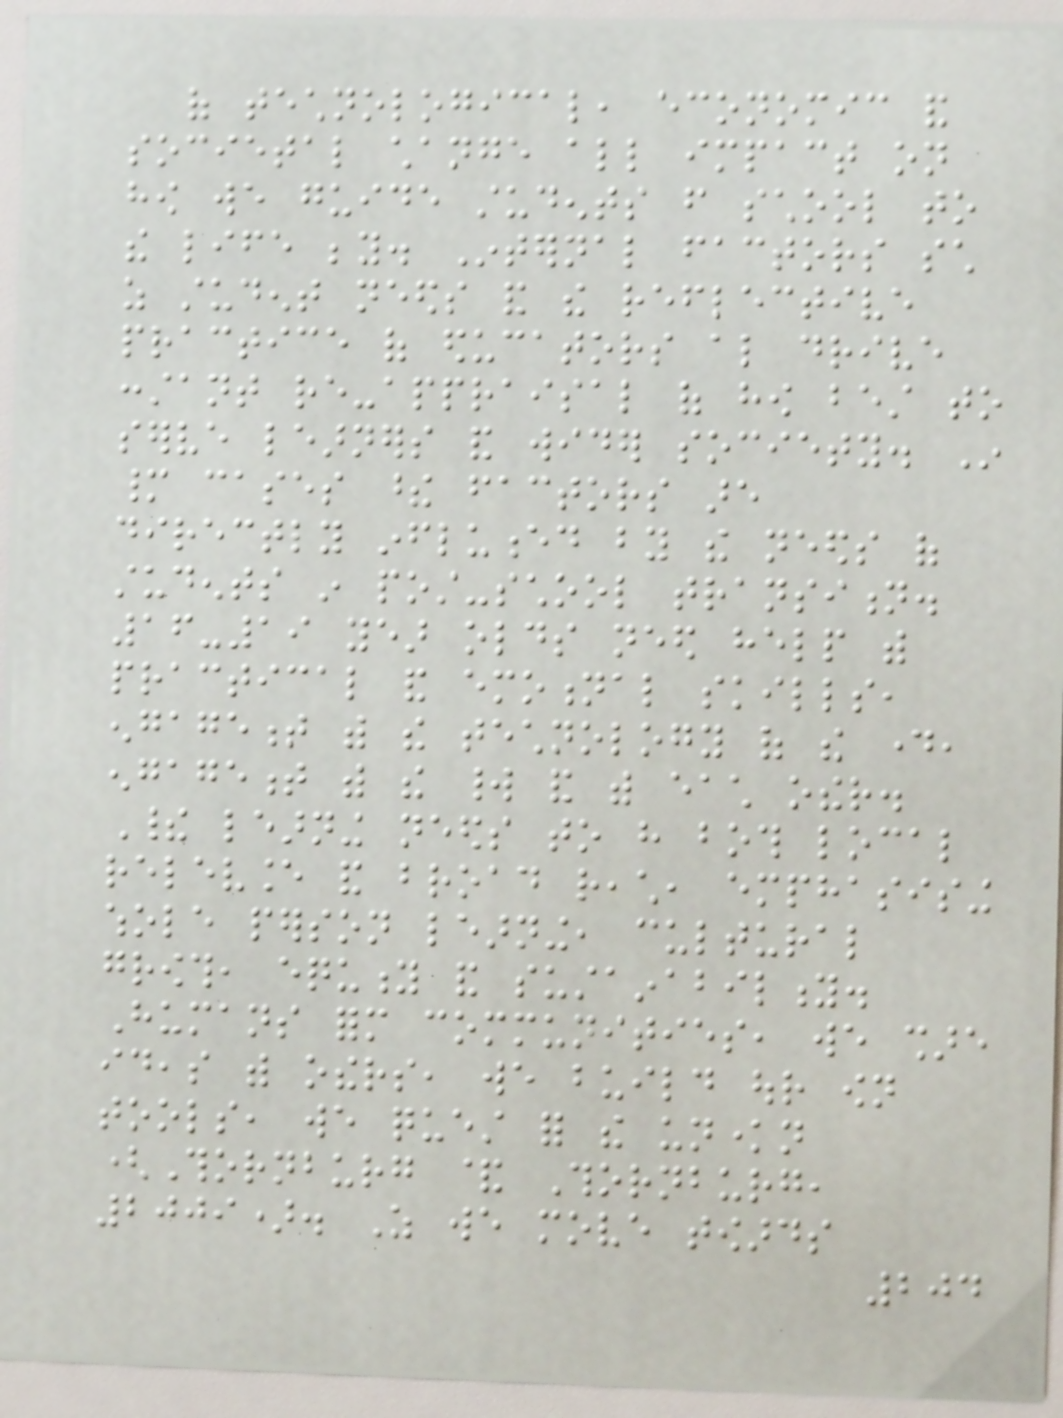of technological, economic and
societal change all impact on
how we guide students from school to
the life beyond. Internal factors such
as student needs and the reflective
practice of educators also drive
constant re-appraisal of how best to
serve learners and wider society. In
many cases these factors are
directly influenced by the needs of
students in post-school transition.
16-19 year olds need help with
practical and emotional skills,
engagement with the technology of the day,
engagement with the world and with each other.
Their learning needs to have both local
relevance and broad reach, emphasising
whole person learning, cultural
growth, equity and sustainability.
Humans form communities, we share
ideas with others, we build our own
tools, we quest for the unknown
(Thornburg & Thornburg,
2009). As we move towards
204
